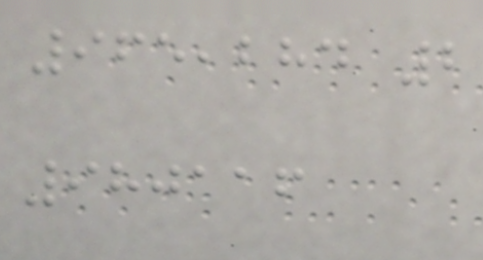965,284 2
980116
